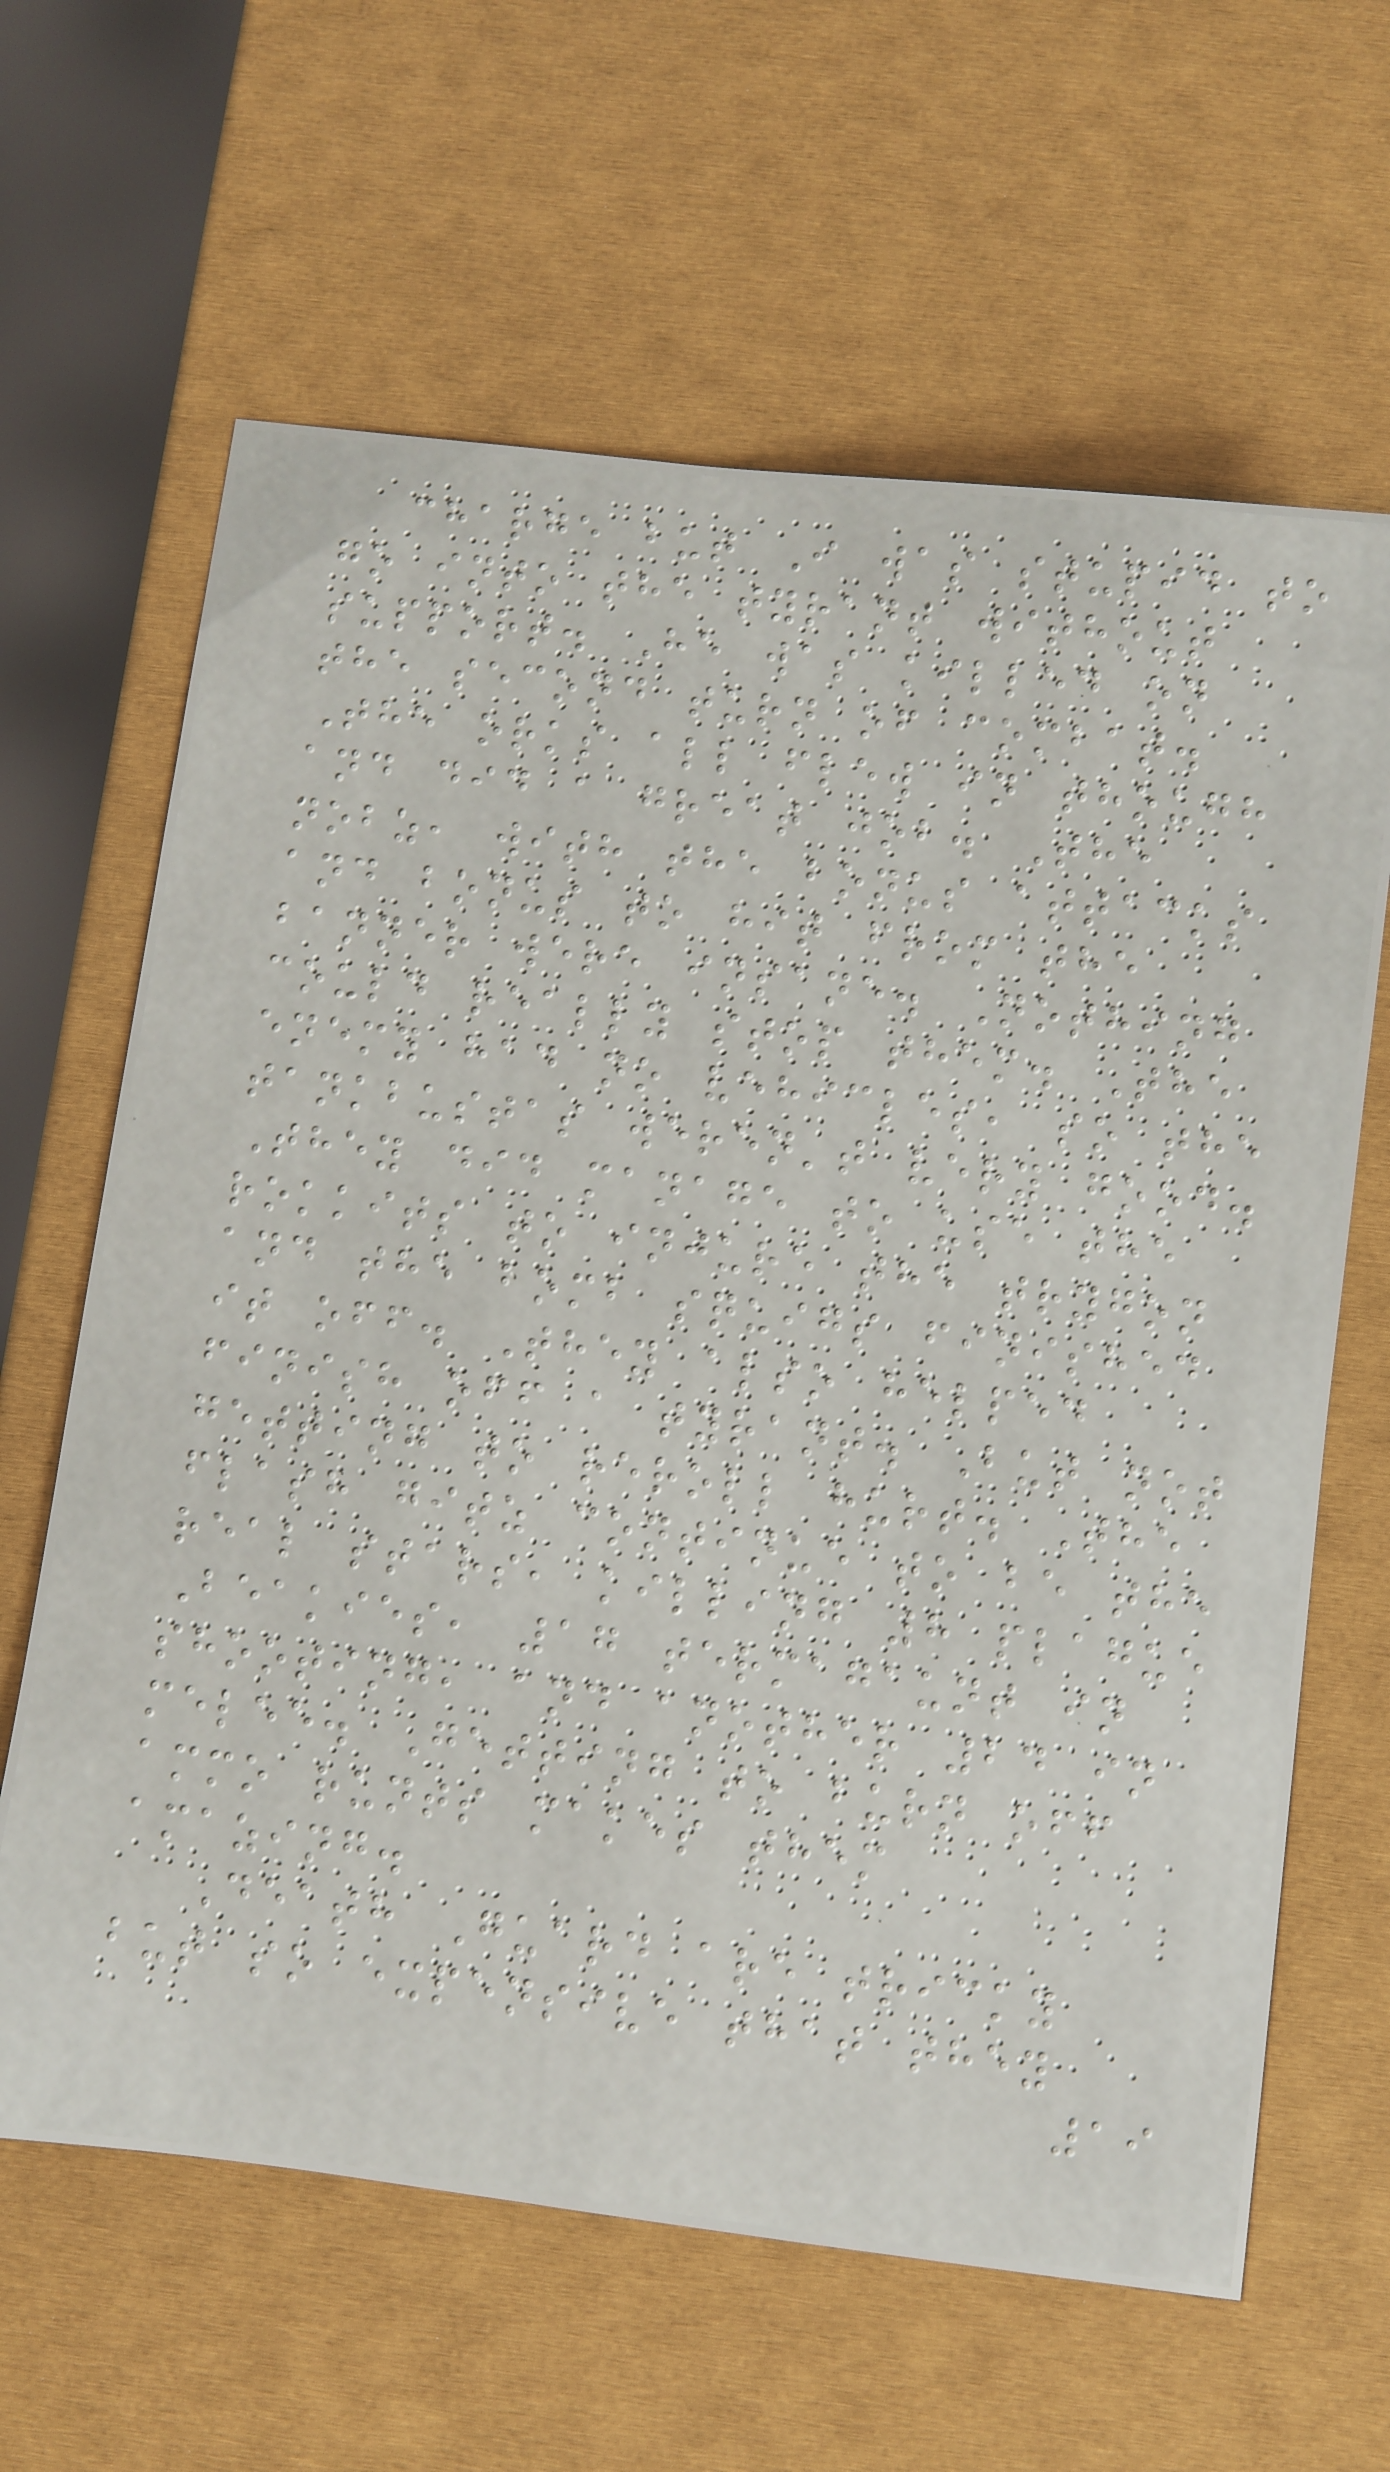charge but I was stupid to
go into the tyrant without
support. He was killed on
the second turn of combat.
The orks all flew in though
and did a great job. The
nobz, with the bonus attacks
and bonus to hit from the
banner were insane. Nothing
could really stop them. The
enemy had no vehicles, so the
tankbustas weren't very good.
They did manage to use the
rokkits to injure the trygon
and the bomb squigs finished
it off. They also helped
finish off a tyrant. But not
getting to reroll hurt. The
flash gitz continue to be the
real stars, killing 8 plague
Beakies, 17 termagaunt in
shooting, and another 24 in
melee. Getting to burn off
ammo runts makes them
amazing.
Death Guard are tricky
but so expensive that they
19
